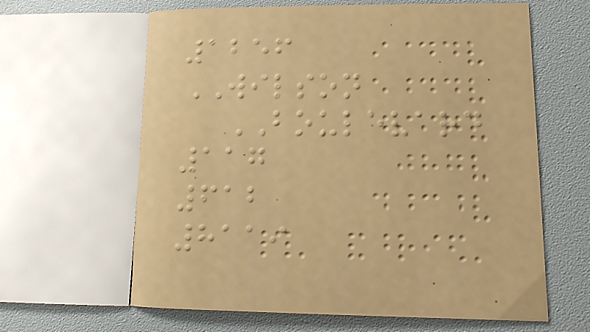1256
WILSON
BOULEVARD
117
612
8119
